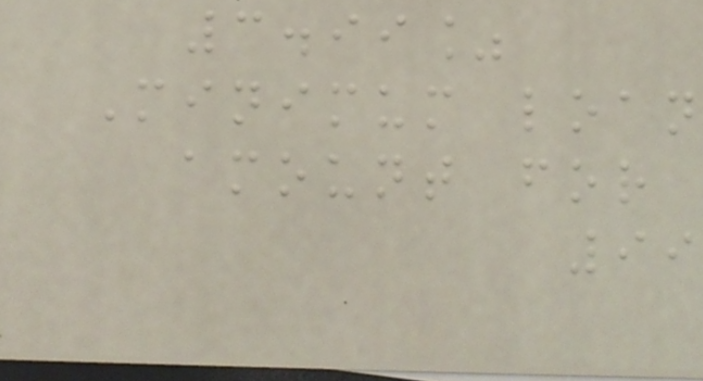3.99%
Minimum loan
amount for
99
